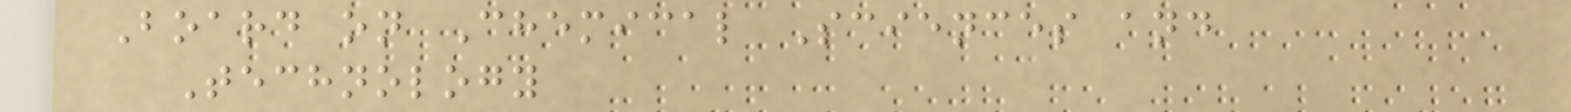Board on Chemical Sciences and
Technology
